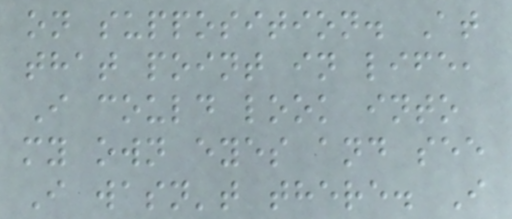on supposition. At
that point in life,
I could look into
my own eyes and see
I wasn't there. I
